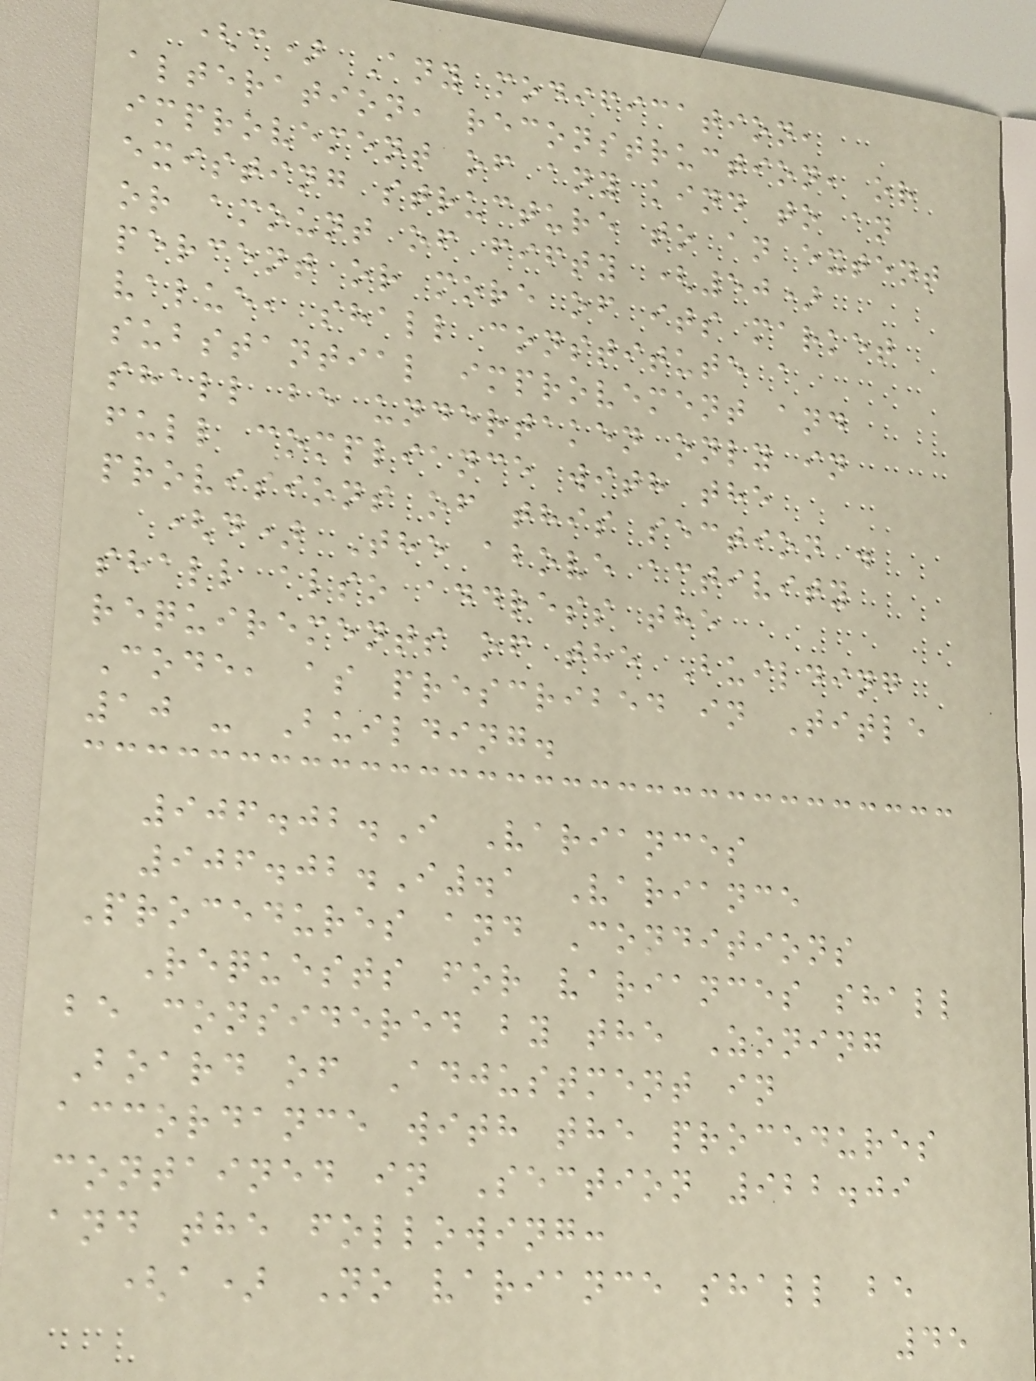(c) Any modification,
alteration, reconstruction, or
improvement of any kind to an
existing structure to an extent
or amount of fifty (50)
percent or more of its market
value, shall constitute a
substantial improvement and
shall be undertaken only in
full compliance with the
provisions of this section .
(d) The above activity
shall also address the
requirements of the Building
Code, as prescribed in Title
10 - Building.
906.02.I Variances
906.02.I.1 Variance
Procedures and Conditions
Requests for variances shall
be considered by the Zoning
Board of Adjustment in
accordance with the procedures
contained in Section 922.09
and the following:
(a) No variance shall be
45
